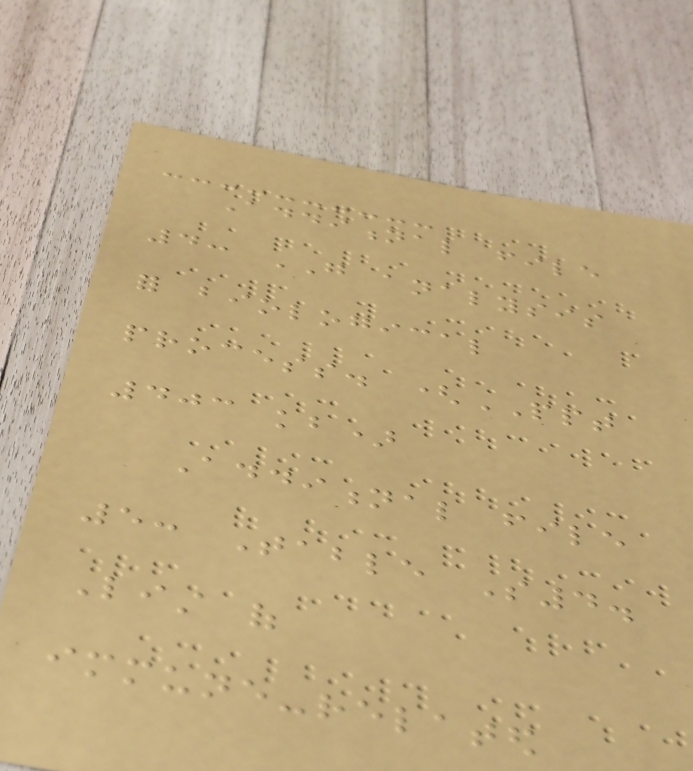Additional file
4: GO analysis
for biological
process. (PPT
403 kb)
Additional file
5: Table S4.
List of
immune-related
